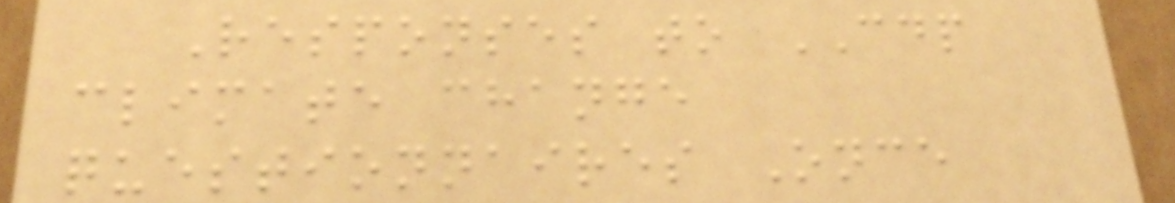Responses to CDP
climate change
questionnaires Once
